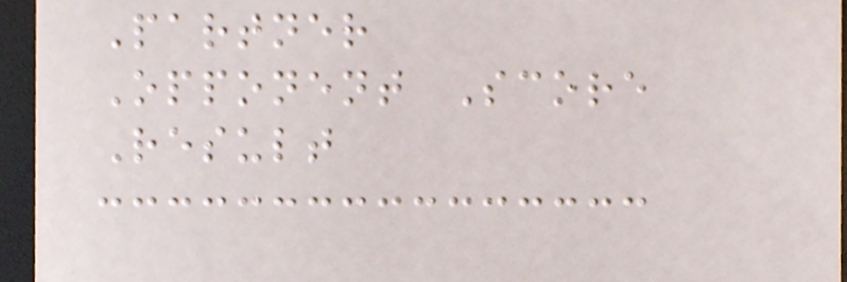Partner
Opponent Score
Result
